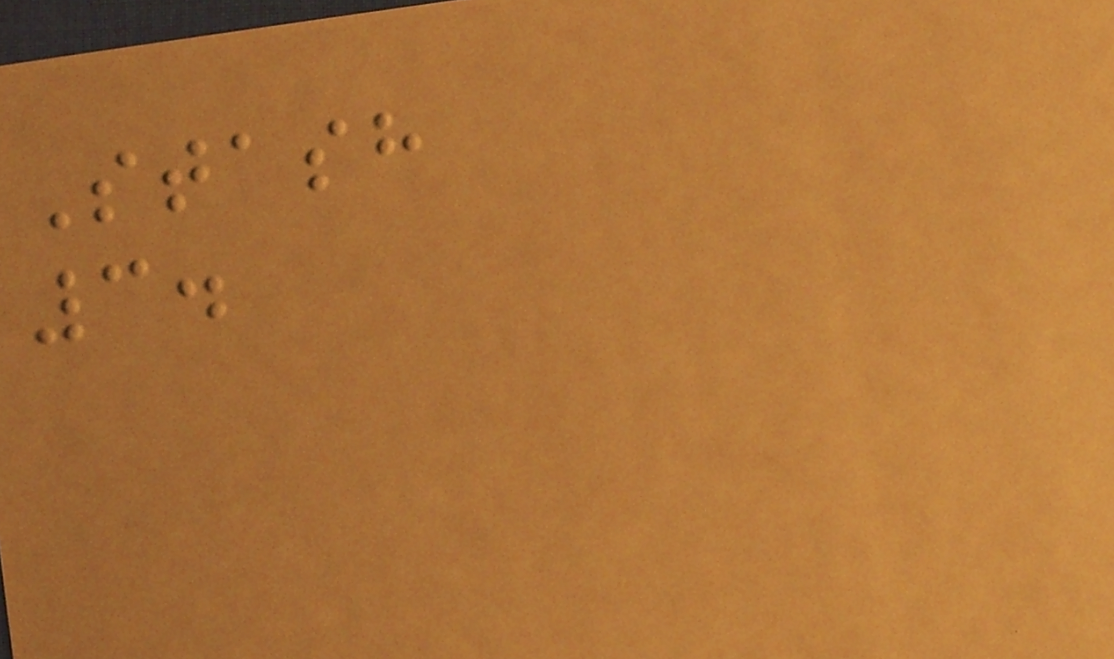Stash
3.
